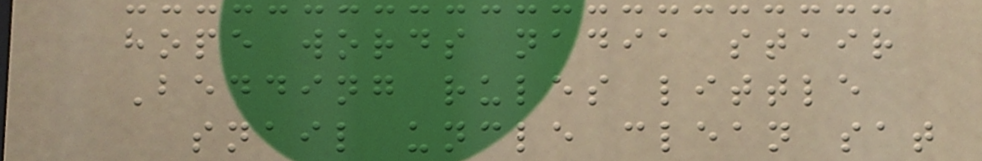hope words nadia stair
Bedding rules little
snail uncle clean sat
